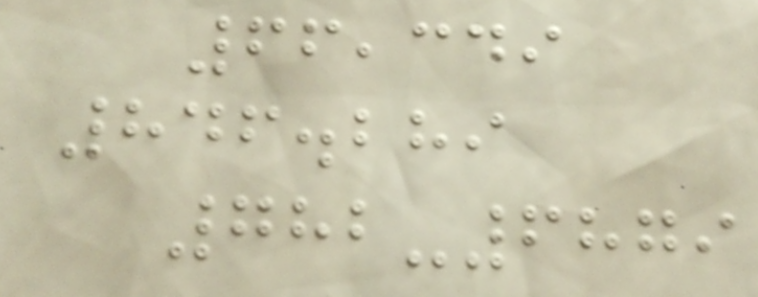66,349
846.289
782-6879
